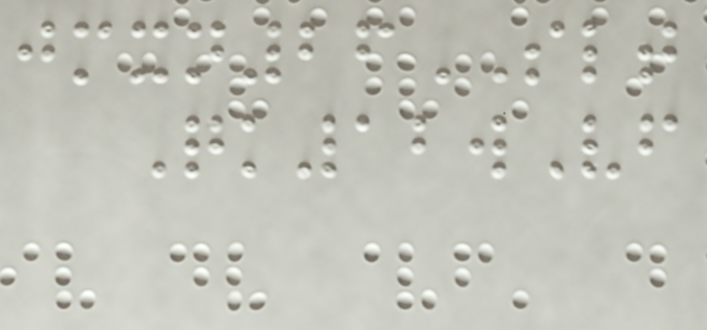jmxn26SLT
Qk12wVf
